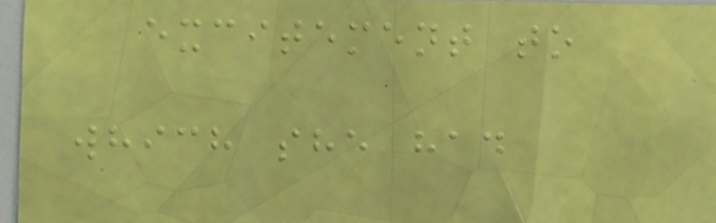excitement to
which she had
